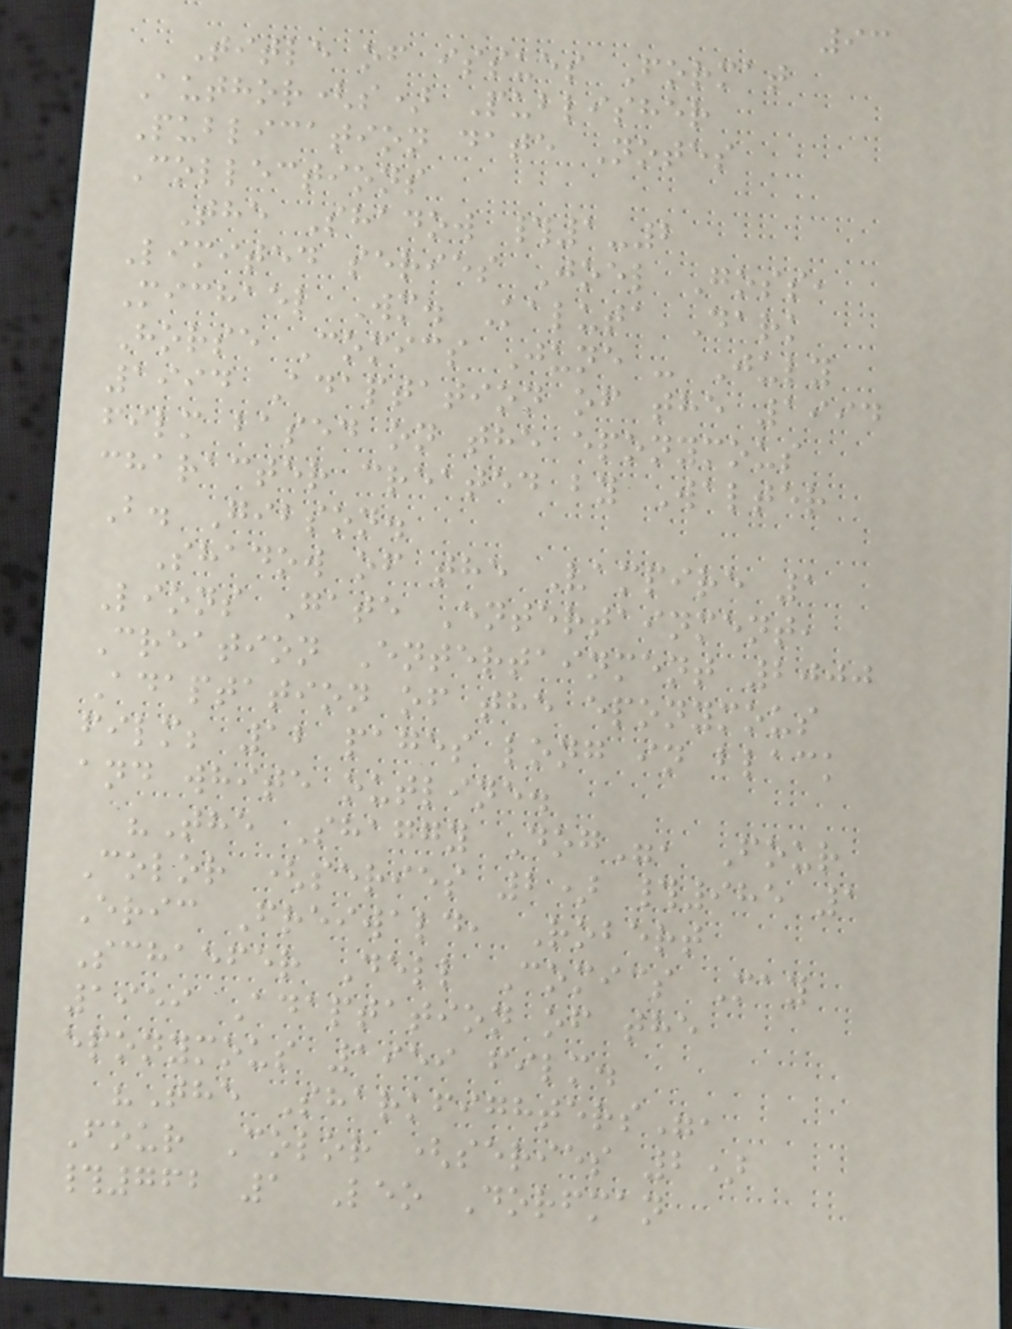93
Title of issues Format
Author(s) Publisher
Publication date Notes
Collections
The Shadow #1-2
Limited series Joel Goss,
Michael Wm. Kaluta Dark
Horse Comics June - July
1994 Adaptation of the 1994
film based on the eponymous
character created by Walter
B. Gibson.
Shadow of the Vampire 1
Lions Gate Entertainment,
Creation Entertainment 2000
Adaptation of the eponymous
film; 12 pages long in black
and white outline.
"The Shaggy Dog", Four
Color (series 2) #985 1
Eric Freiwald, Robert
Schaefer Dell Comics May
1959 Adaptation of the
eponymous 1959 film.
"The Sharkfighters",
Four Color (series 2)
#762 1 Leo Dorfman
